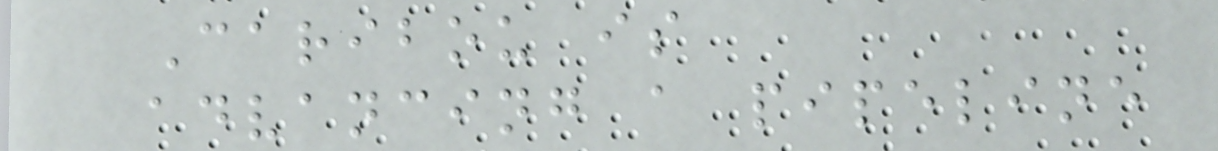Caribou is
advancing a pipeline
